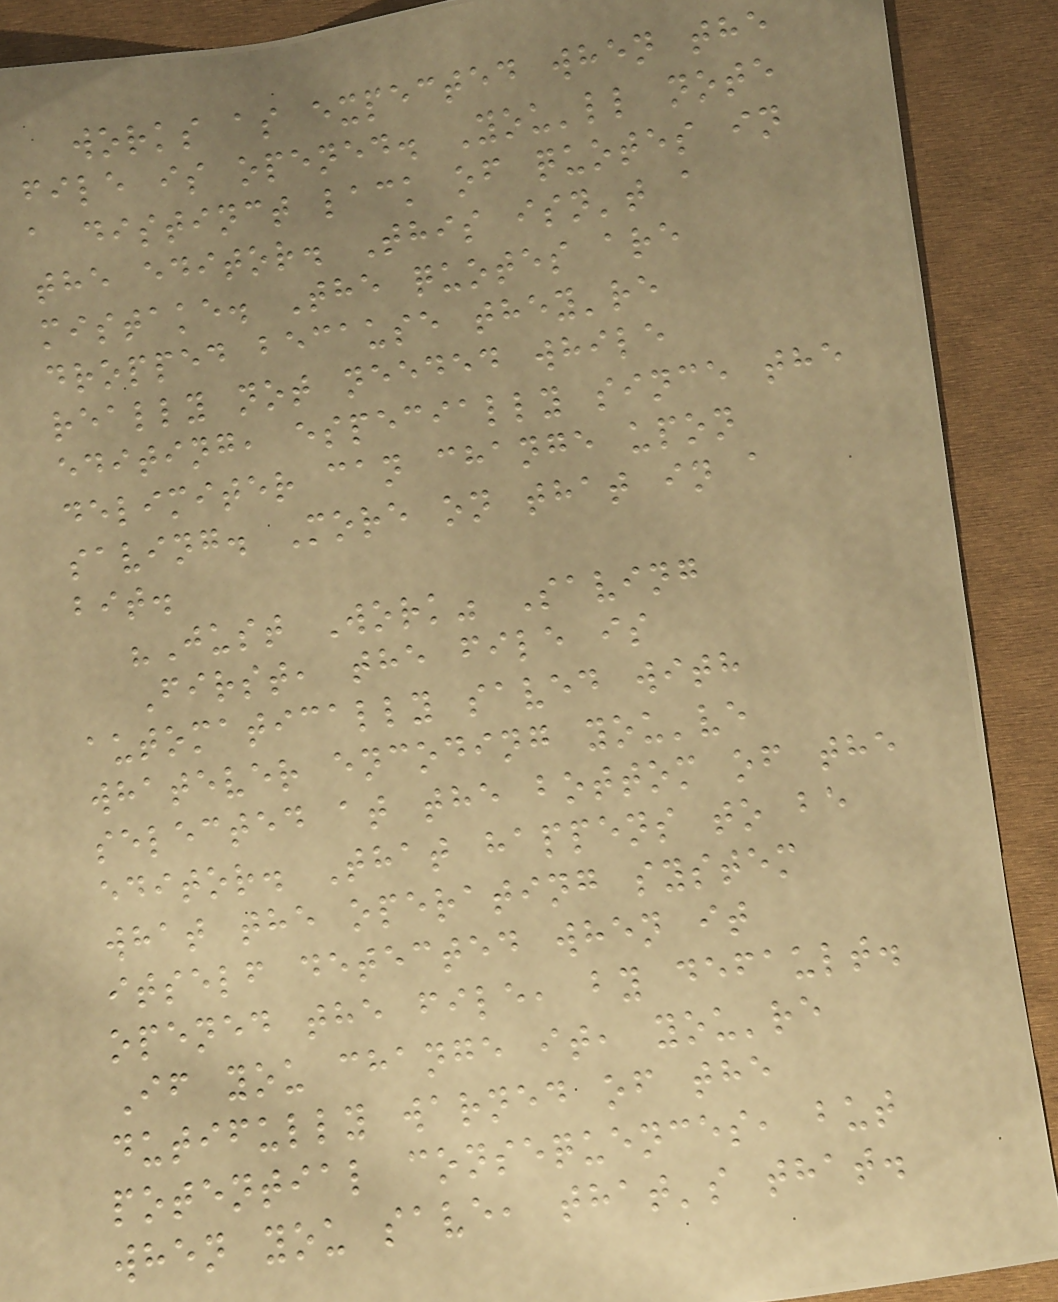works as expected when the
file is opened. You'll note
a distinct lack of quotes in
the editor. This isn't a
mistake. The quotes are
dropped because they're
really not needed while
editing, especially since the
delimiter can change upon
saving. More on that in a
bit.
"Just Work" Saving
First, the file is
automatically saved with
whatever encoding you've
selected at the bottom of the
editor. That happens to be
what the operating system
itself detected when it
opened the file, by default.
If you change it, you're
dutifully warned of the
potential consequences, but
when you save, that's that.
